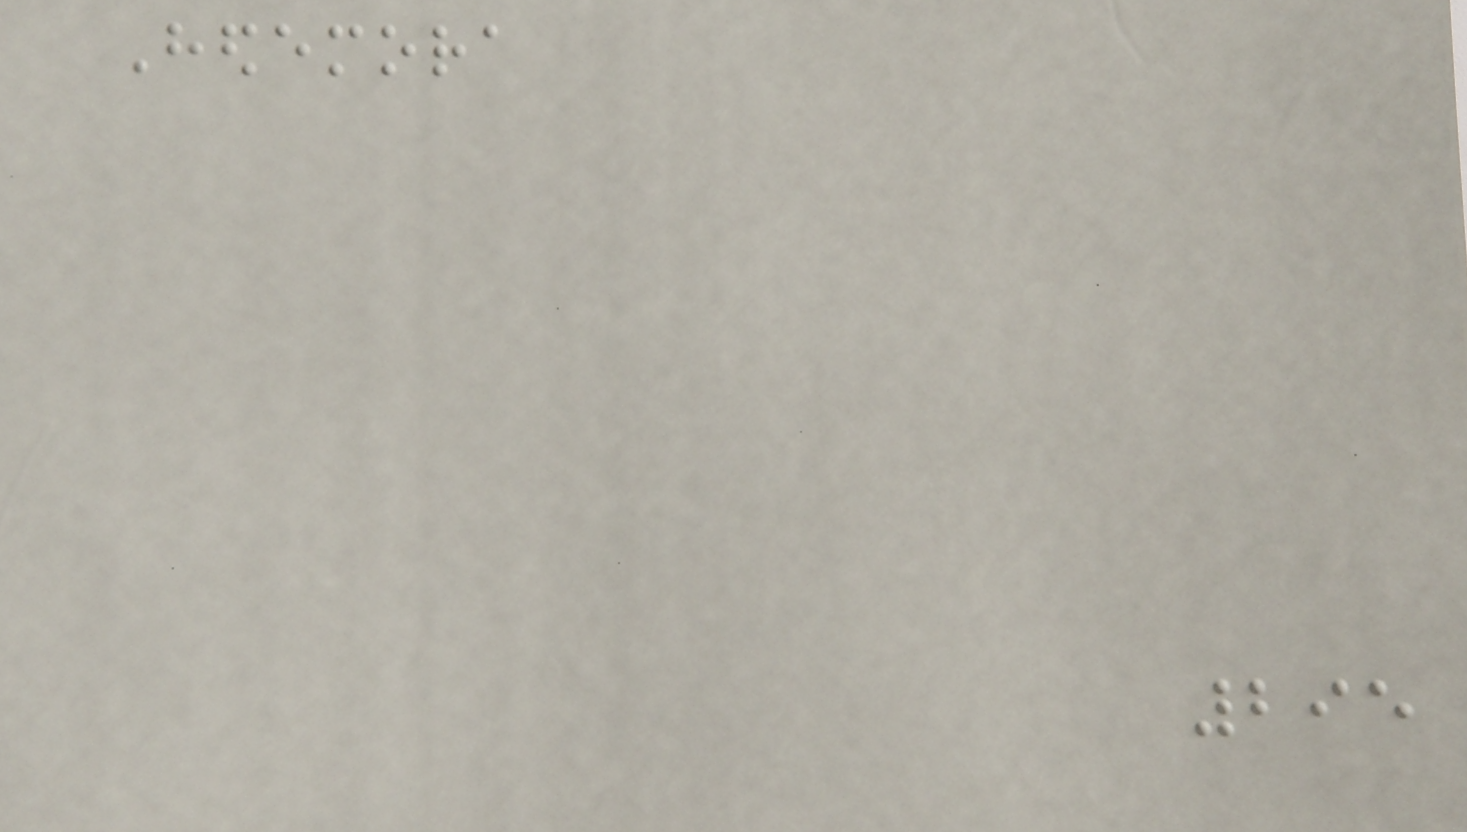Hedemora
295
